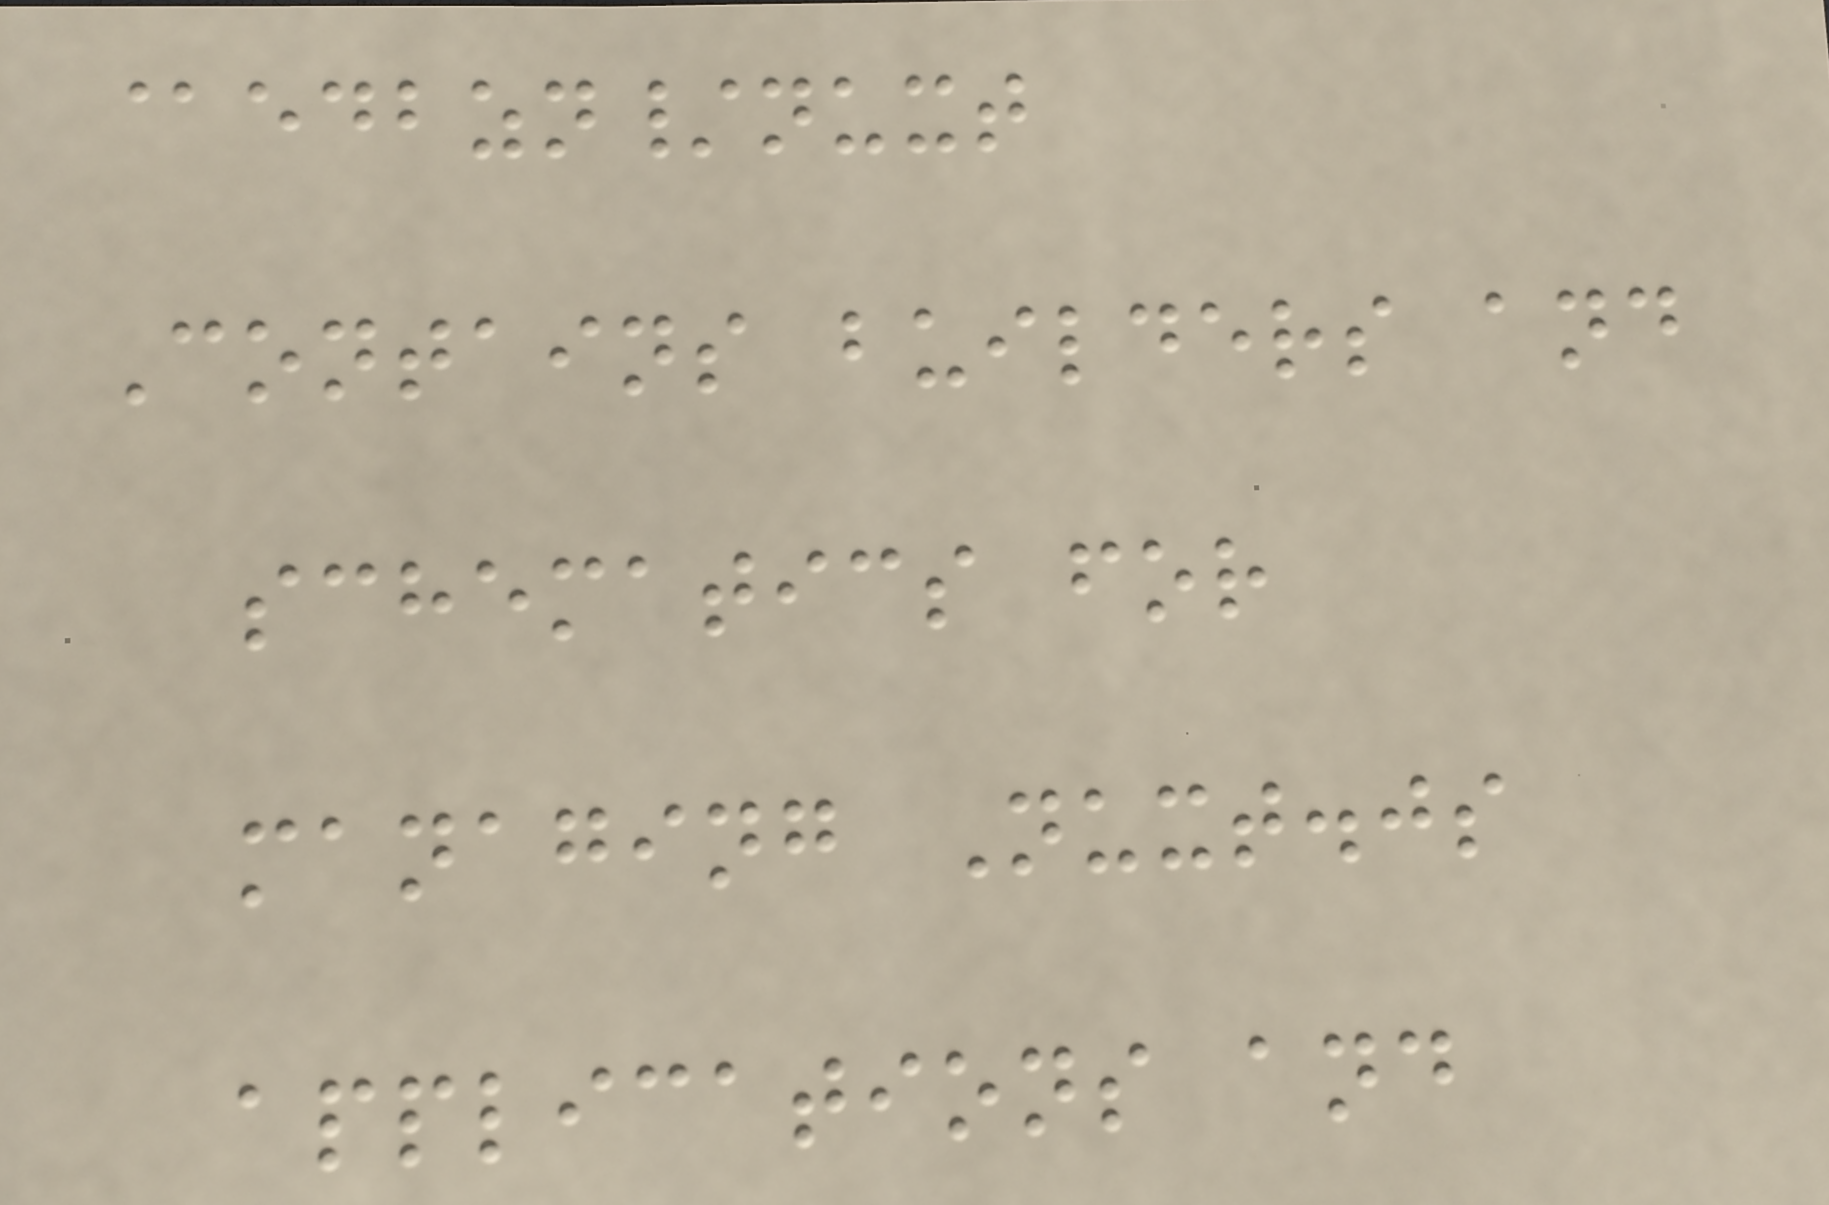@edbzn/nuxt
Contains builders and
schematics for
managing Nuxt.js
applications and
